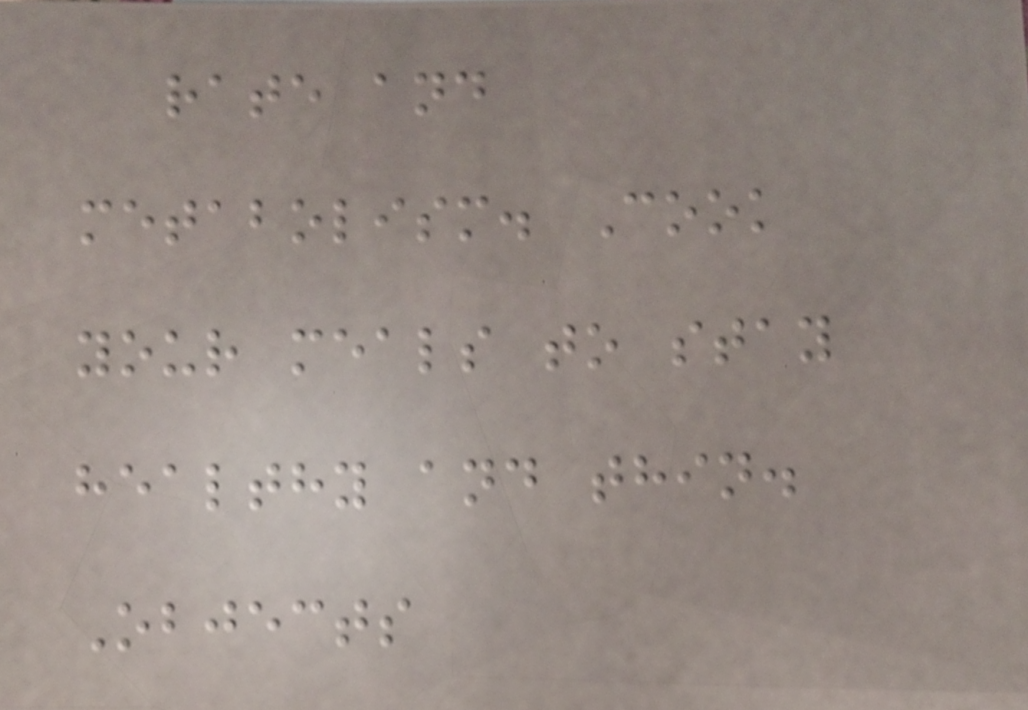rate and
metabolism. Cook
your meals to stay
healthy and thin.
Objects
